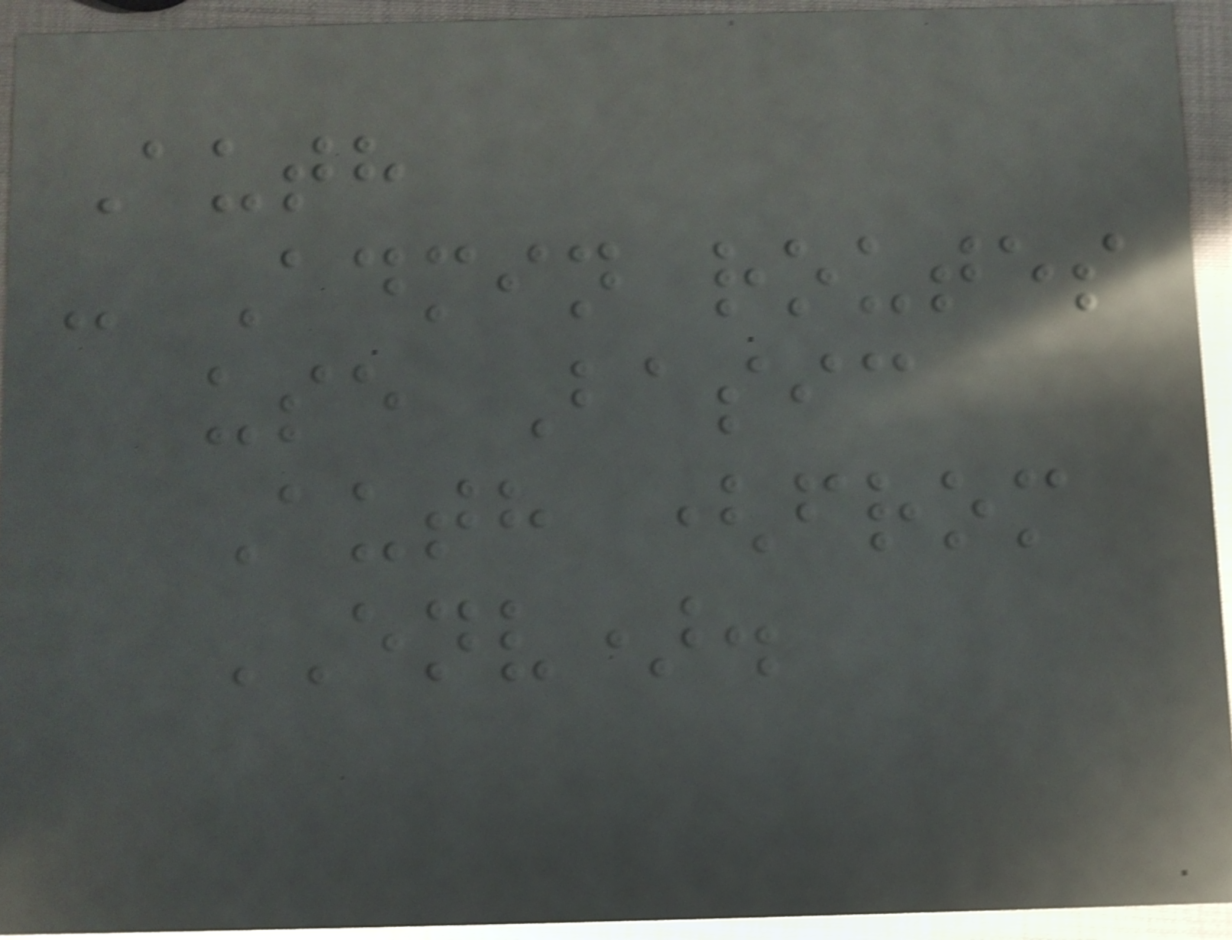Auth
- Admin routes
use Basic
Auth (from
ENV).
